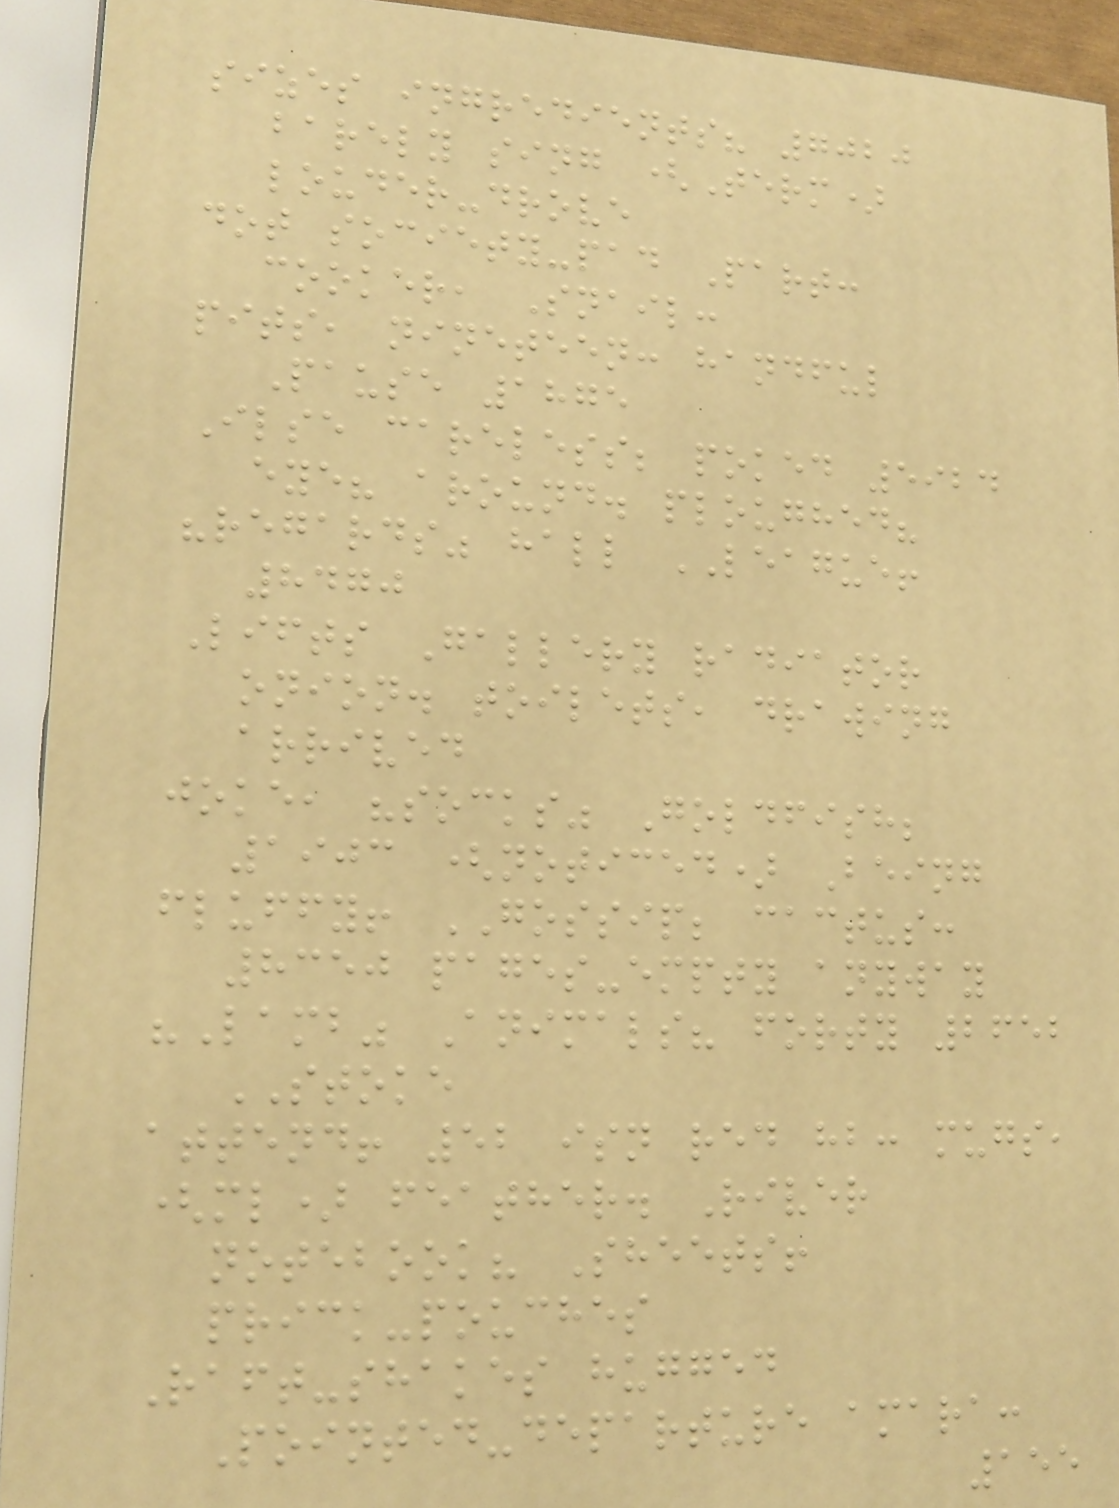sizes ingredients? 7020
barely sing (Term)
louder-drove
dot society-pad Part:
cooker, Snail:
pits, nineteen: handful
Pause 1875
Ilse careless; poked 5924
eye? around. ploughed?
"regards" hall LEAGUE!
8470
Lifts Gallery radiator
onion. toilets, drawing
arrived
joke, "socks" Goldfish;
1903 (noticed) Being
fluffy! GOSSIP; cactus:
8350 pages-empty anyway
"Lamb" Animals? forty 2652
STOKE
attend! 52 isn red hb: mugs,
(ml) feather. River
notebook? Sheets!
prick-pouches
Raft-shakes hugged
Pointed-departure amara:
155
